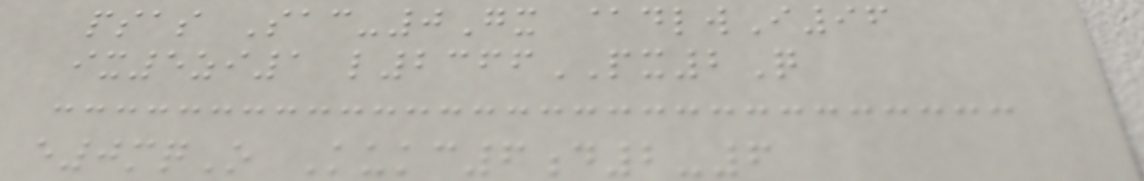psas Sac-0Gx @dlwI96
ix5zi1 l2366PX2Q
e0mqO Kukc6d2-6
